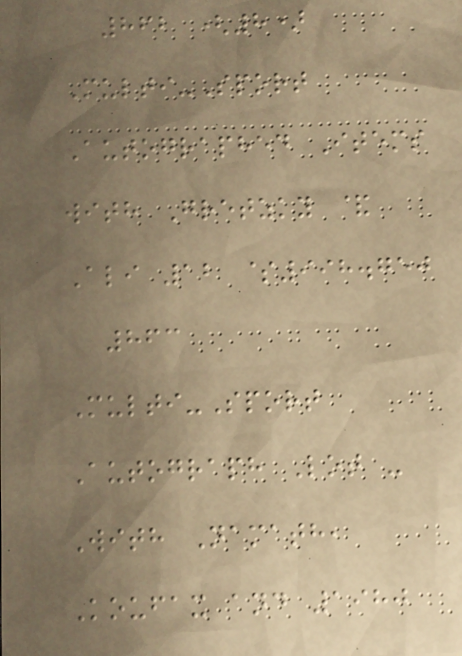862 (8)
Multi-Sport
Autographed Items
with Gretzky &
Ali 12 $998.750
863
Multi-Sport
Autograph Lot -
With Namath,
Koufax and 1980
